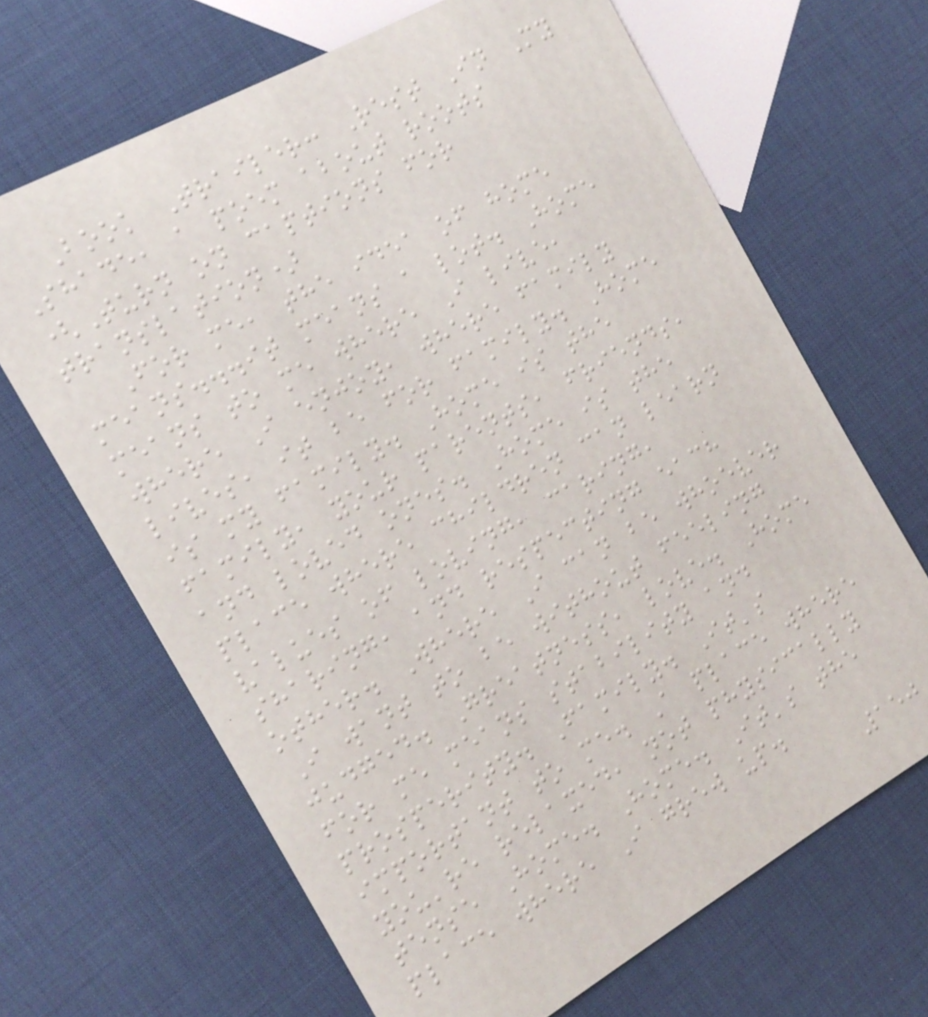Book Trailer: Rest In My
Shade, a poem about roots
(Turn on captions for
translation)
For me, the idea of home
means...it means a lot. Home
means to me where I live,
where I enjoy, where family
lives, it be for family. Home
is my family. Home is the
family, your parents, friends,
and loved ones. Home is the
place where children can learn
values of loving, caring,
sharing, and respecting each
other. Where I can be whoever
I want to be without feeling
judged. Greatness, love. Home
for me means stability and
prosperity. Family. It's
important to me. A place where
you're relaxed, not physically
tense Home. Home. It's the
place where I grew up.
150
